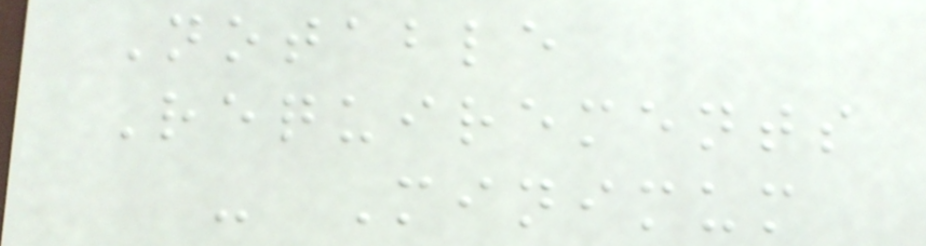Notable
Requirements
- Minimum
